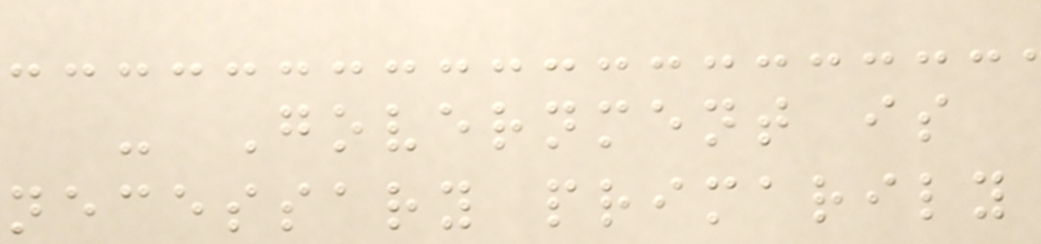- Government is
necessary primarily
